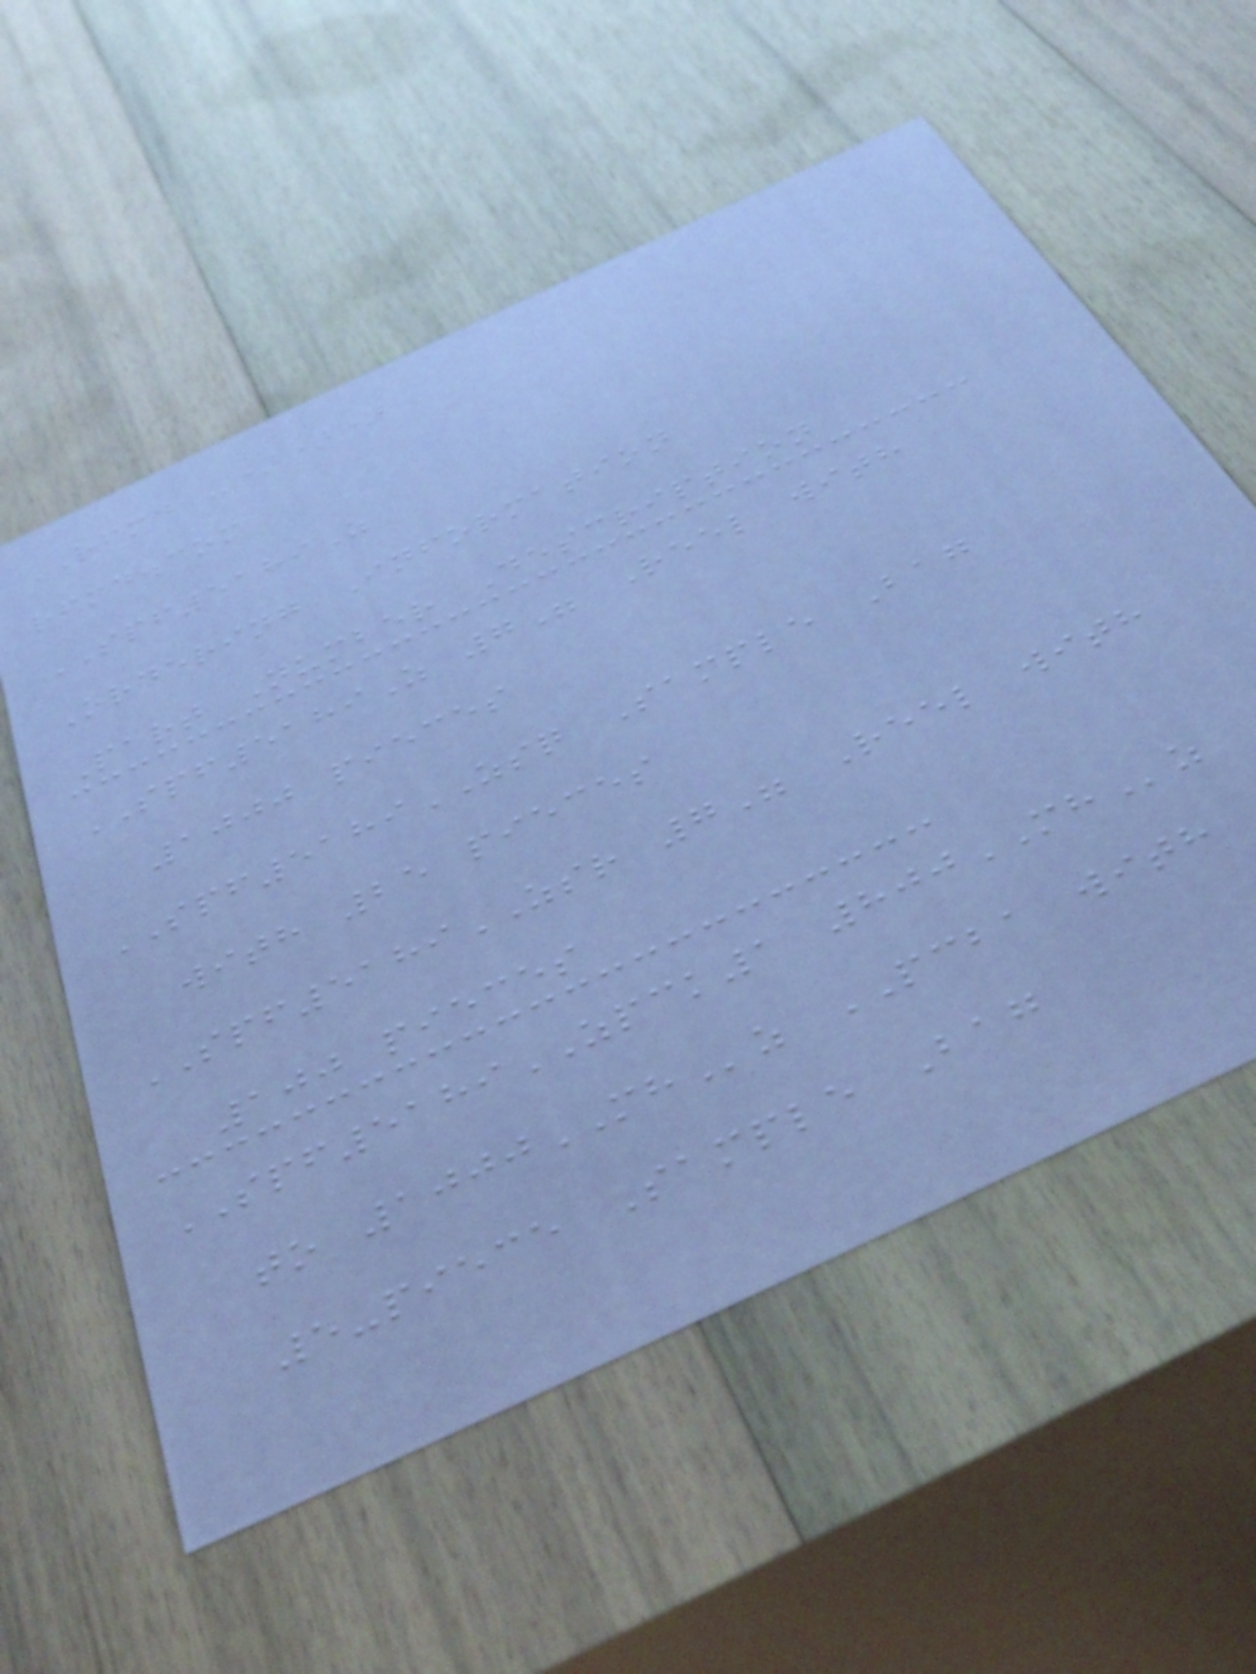RFMD -)))
rfmd.com
SPF5189Z
Ordering Information
Part Number Description
SPF5189Z 7" Reel with
1000 pieces
SPF5189ZSQ Sample Bag
with 25 pieces
SPF5189ZSR 7" Reel with
100 pieces
SPF5189ZPCK1 800MHz
to 1000MHz PCBA with
5-piece Sample Bag
